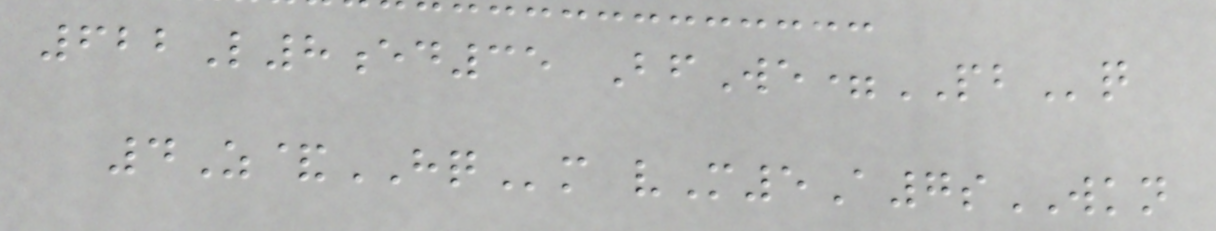622L8ed35 BfWe=PBq
4Z&HQm vM5A7sWKN
